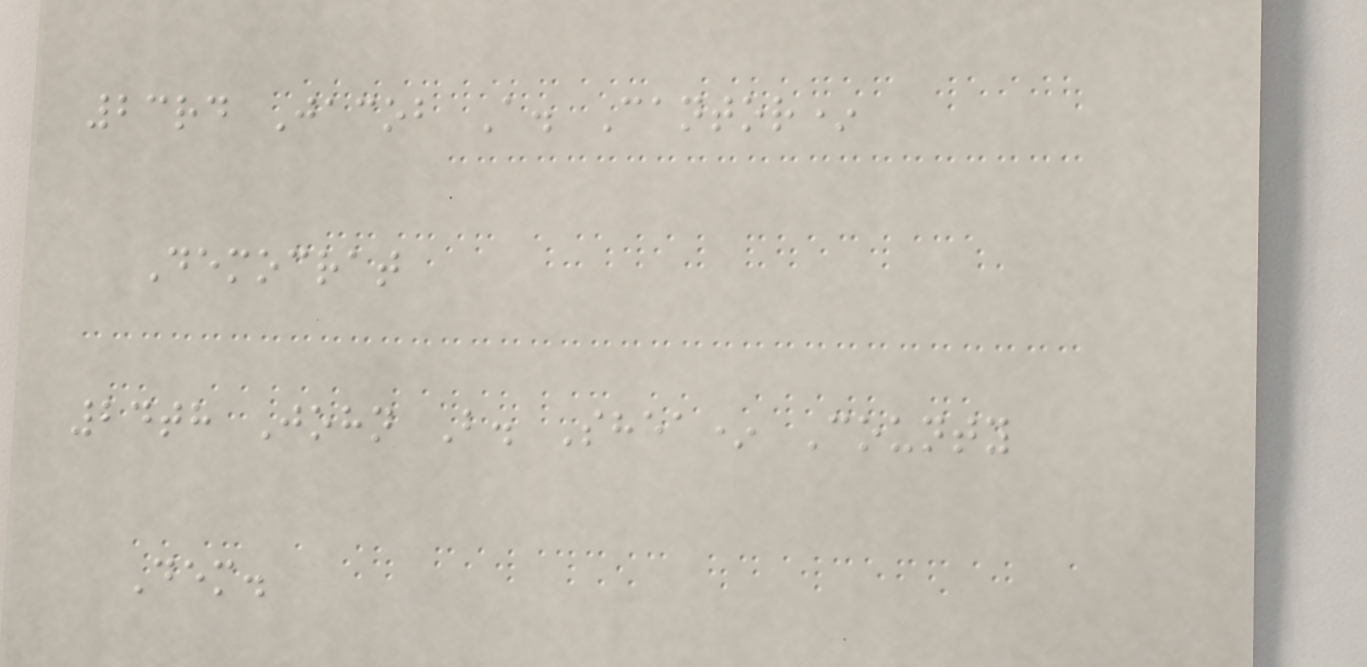23rd Jacob A. Cantor*
Democrat
24th John B. Shea* County
Dem.
